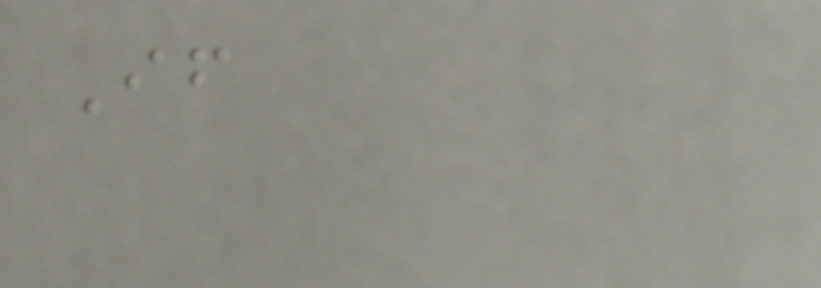If
